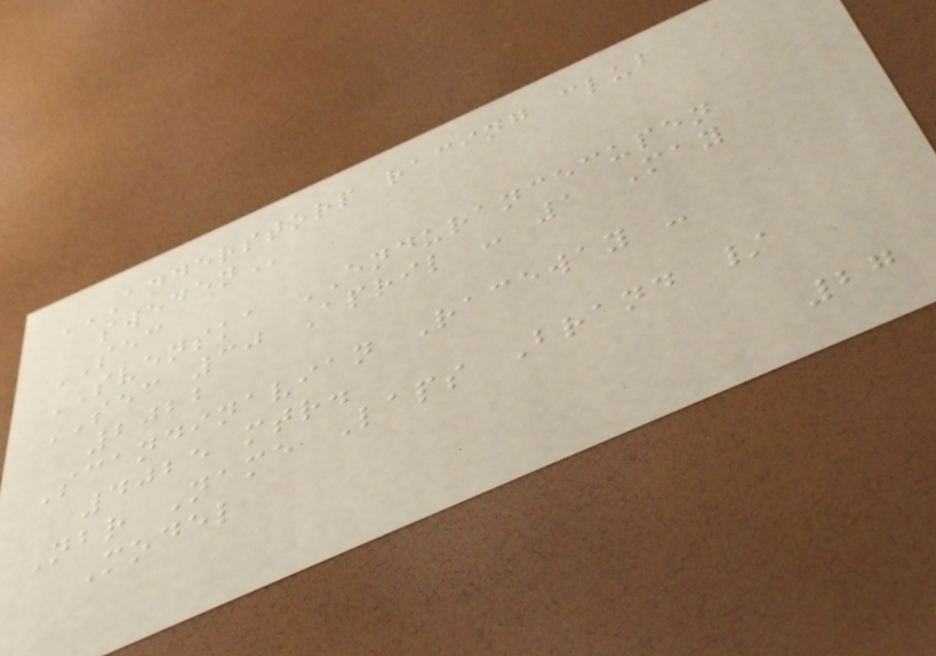ANDERSTORP RACING CLUB
SWEDEN
SEC
SVENSKA ENDURANCECUPEN
SEC 30 April - 1 May
2022
Scandinavian Raceway -
4025 mtr.
Nbr Name Laps Brand /
Model
27
